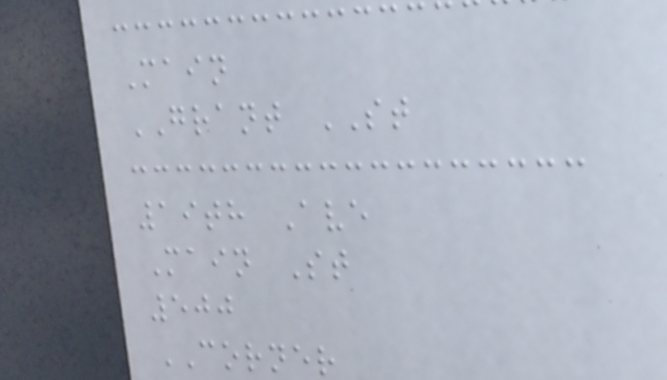Main
GRANT ST
19th Ave
Main St
500
CORNER
